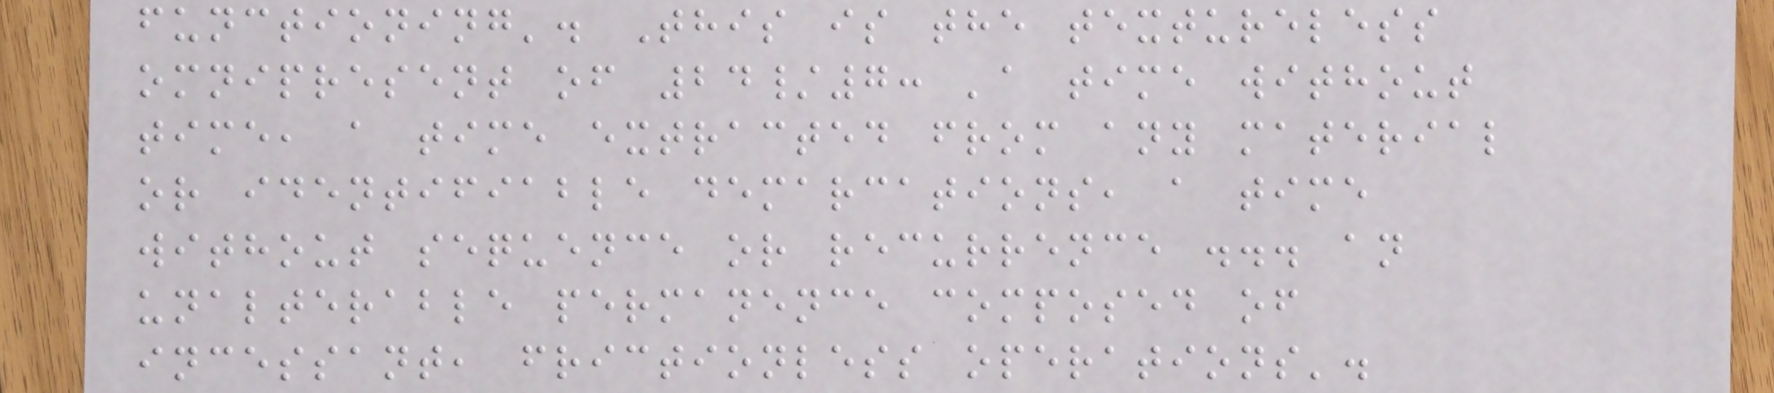functioning'. This is the textureless
omnipresent of 24/7: 'a time without
time, a time extracted from any material
or identifiable demarcations, a time
without sequence or recurrence ... an
unalterable permanence composed of
incessant, frictionless operations'.
